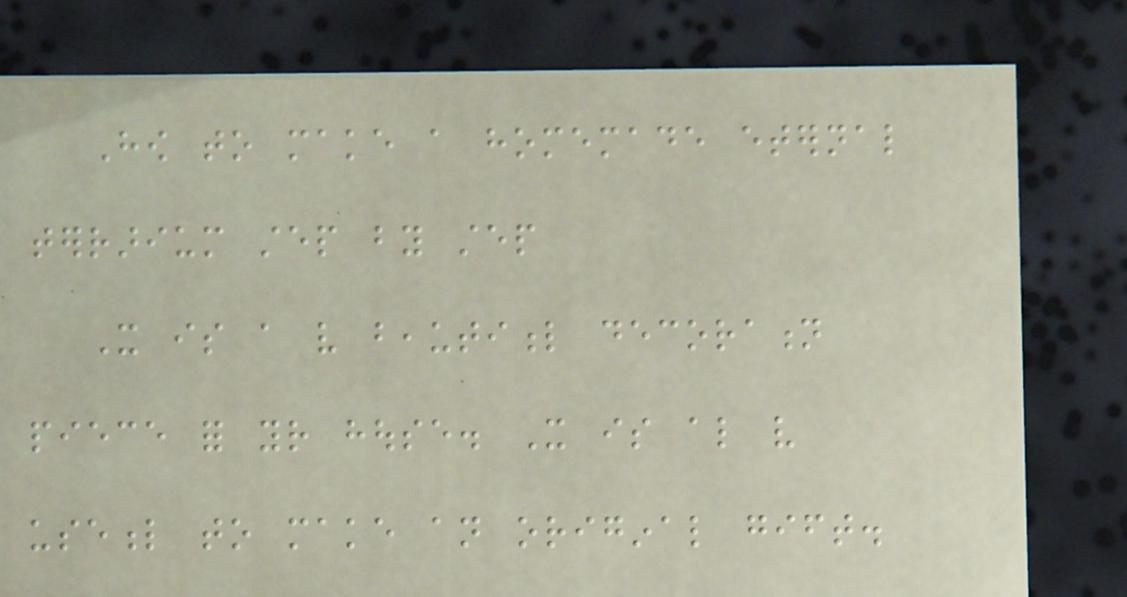How to make a homemade eternal
terrarium step by step
It is a very beautiful decoration
piece for your house. It is also very
useful to make an original gift.
